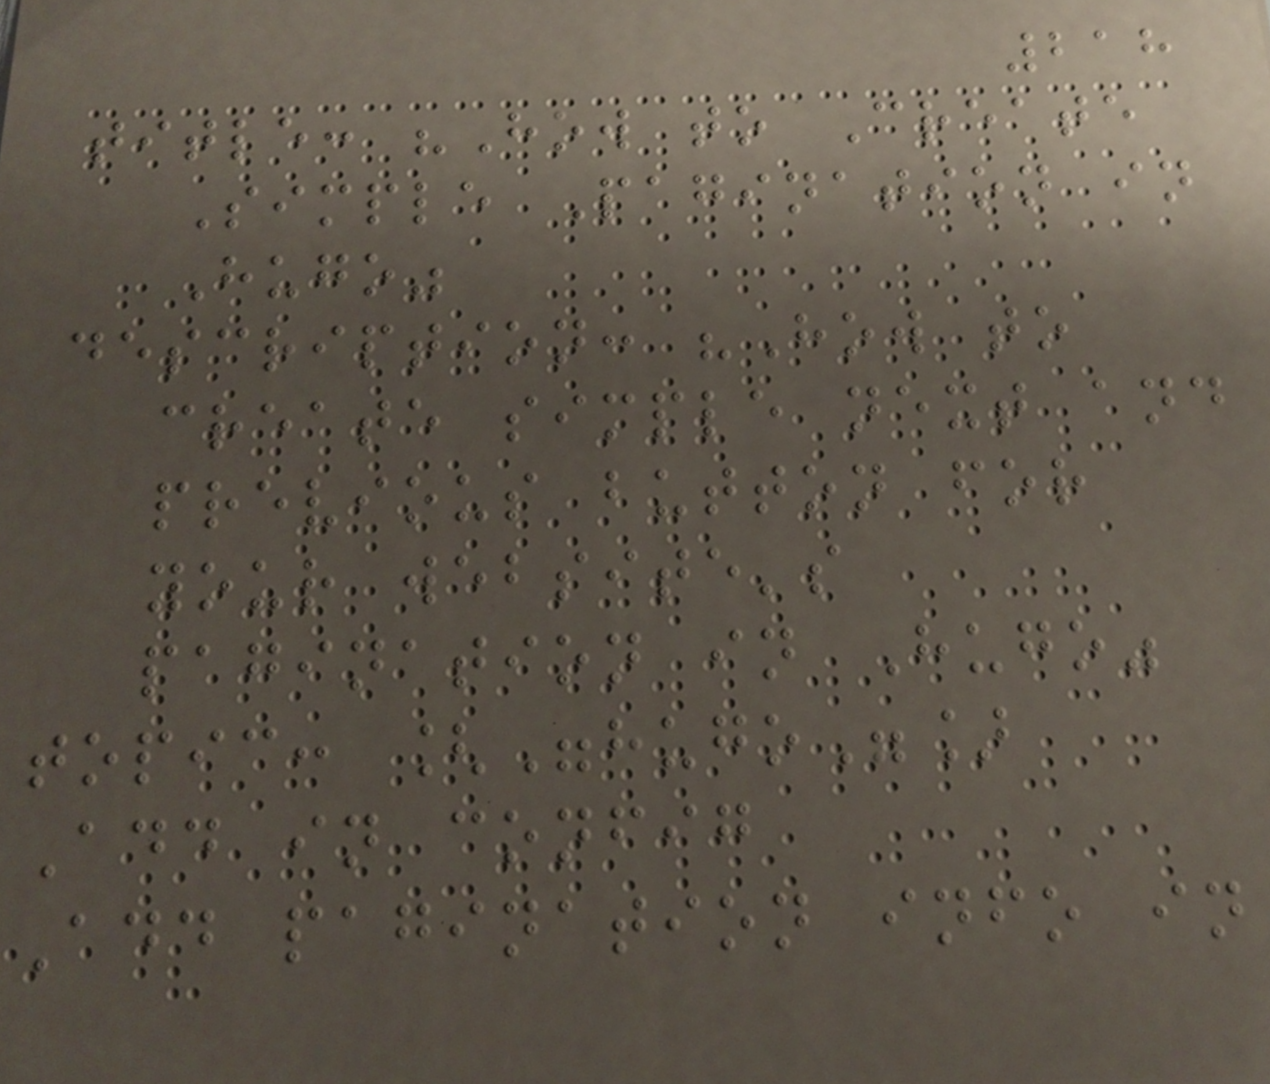218
title: "How to Create
Simple Pagination in
Hugo"
description: "How to
create simple next and
previous button for
your website's
pagination in Hugo"
topic: ["hugo"]
Add in config
Add pagination info in
